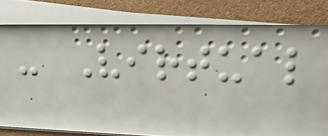- Virtual
